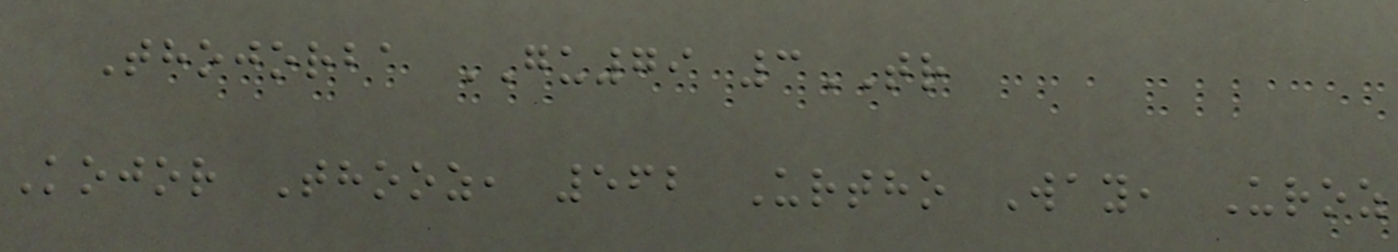Thojorba GU79 3TR
Kojor Thooz, 562 Urtho Way, Uroz
